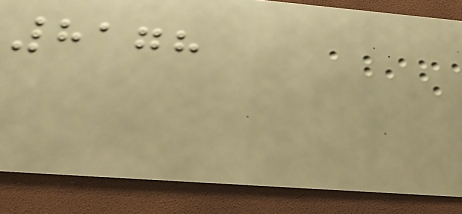8178
